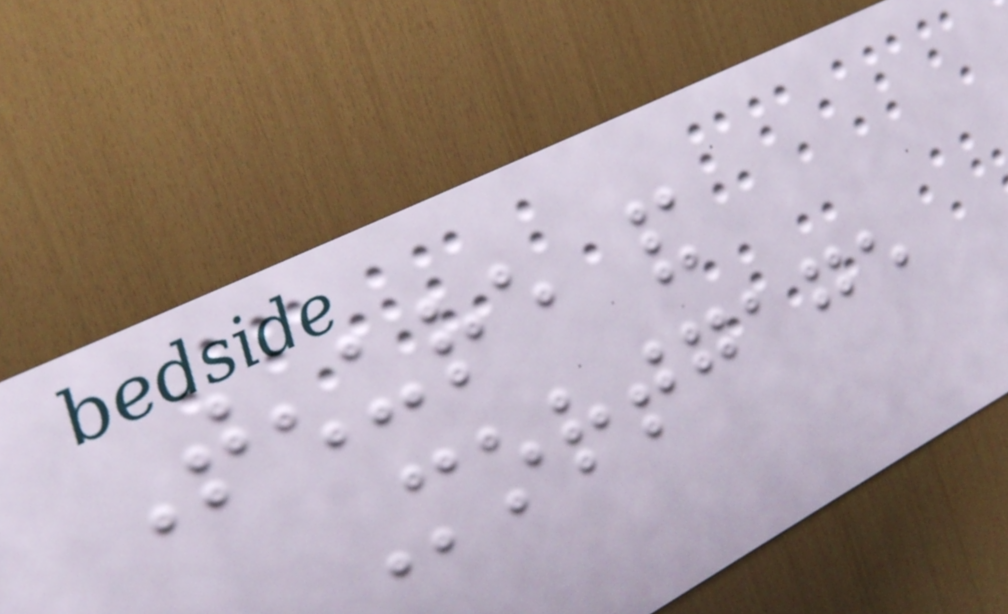Tenure and
Mortgage
